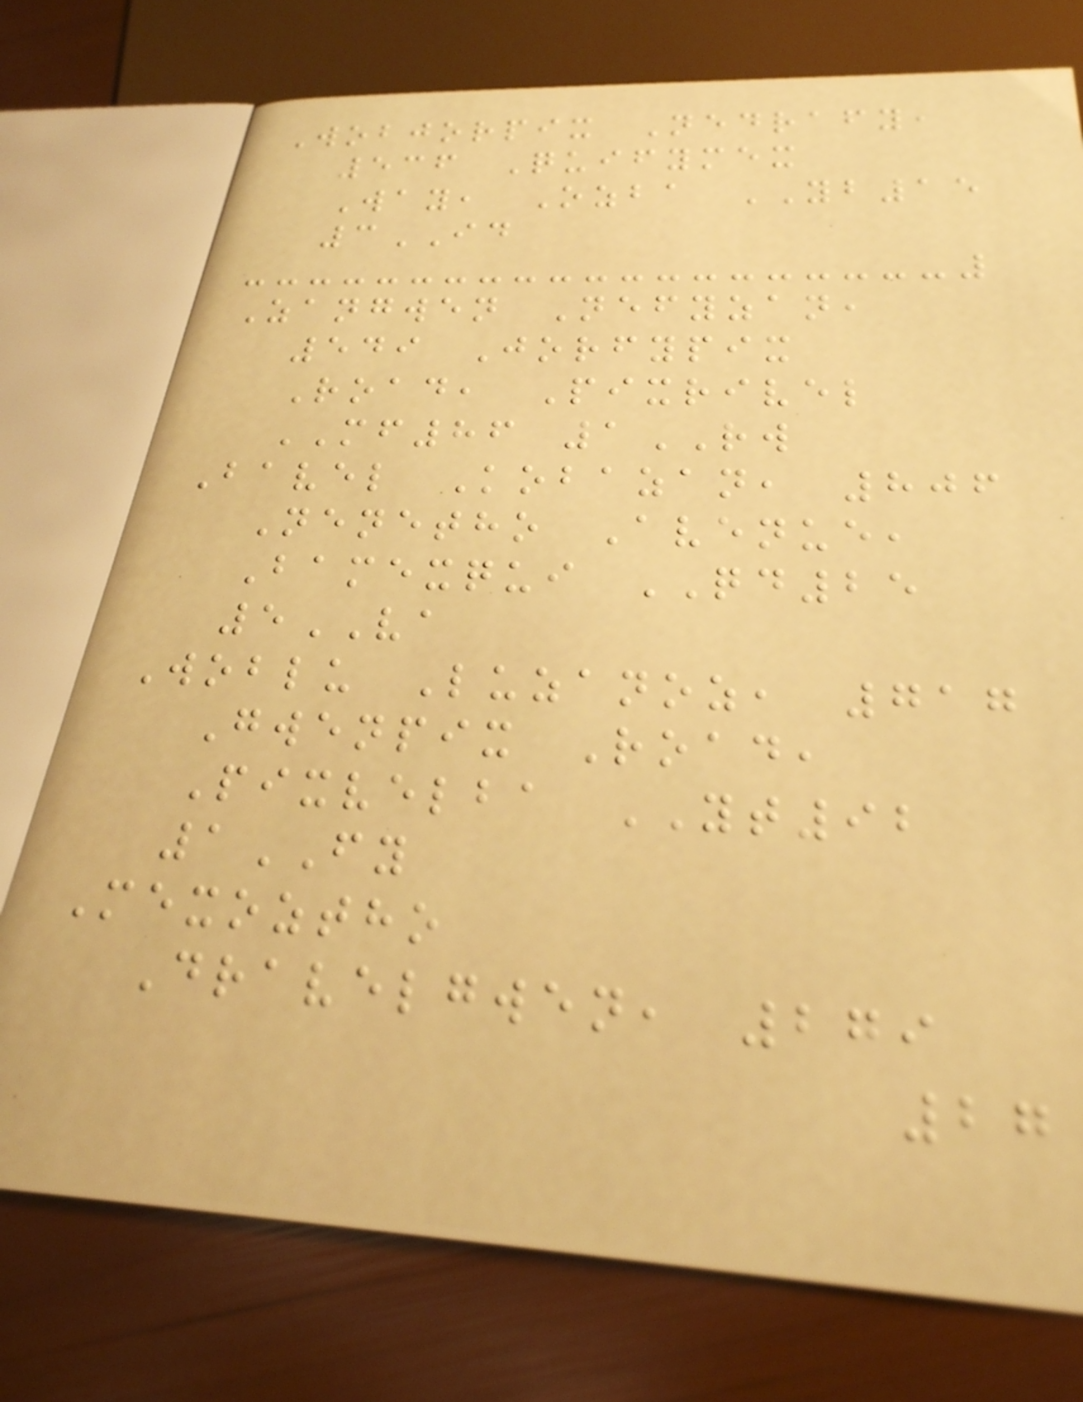Wobjorpix Nedrafy,
536 Quifymex
Way, Ozba YB15
3ID
Zangwen Nefyzan,
549 Jorfypix
Road, Pixrivel
MF86 1RW
Bavel Kobazan, 806
Nenetho Avenue,
Bamexqui QD25
5VA
Woblu Luzanoz, 717
Gwenpix Road,
Pixvelba YT92
1FY
Mexoztho
Dravelgwen, 279
27
